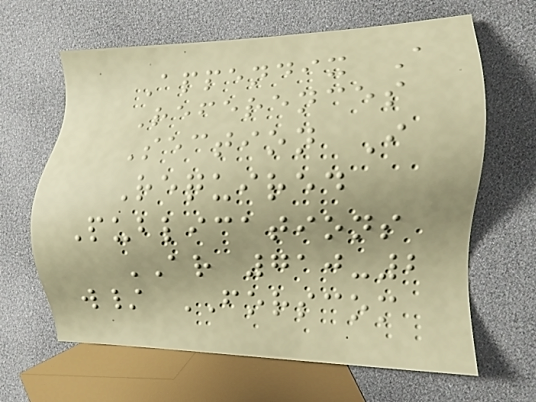Appendix A
References
Section I
Required
Publications
AR 710-2
w/ FORSCOM
